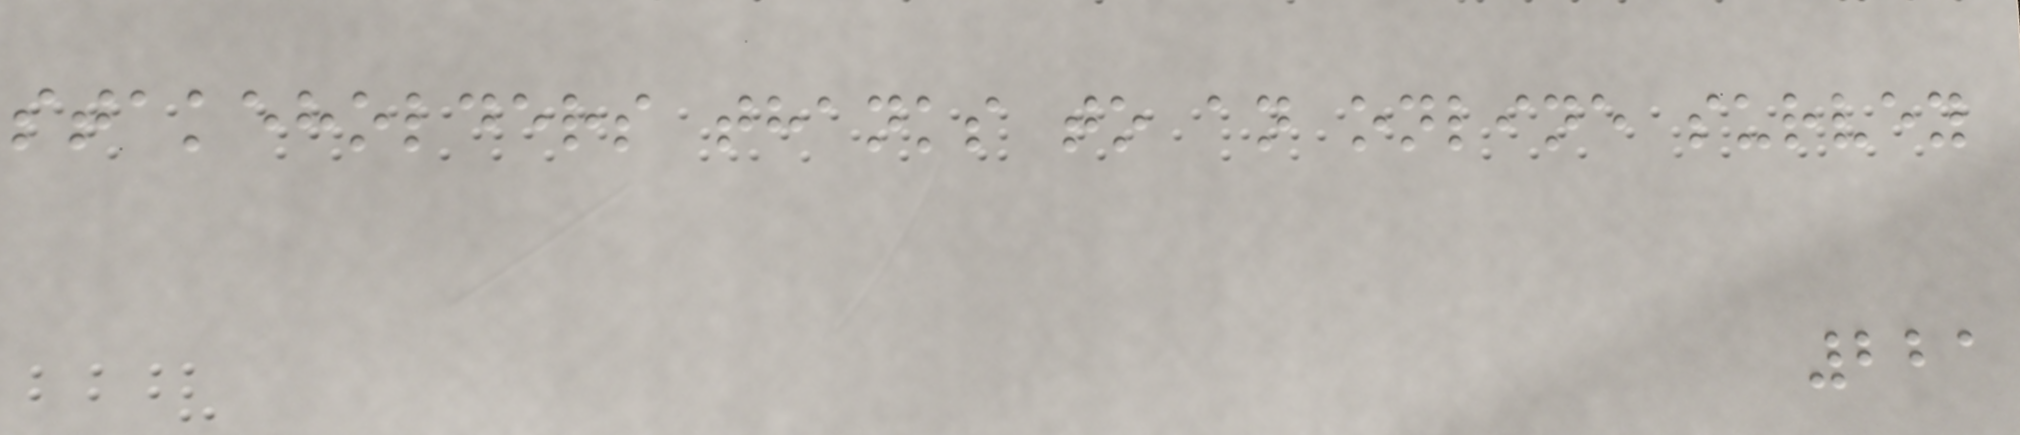stakeholders thanks to an online survey
221
